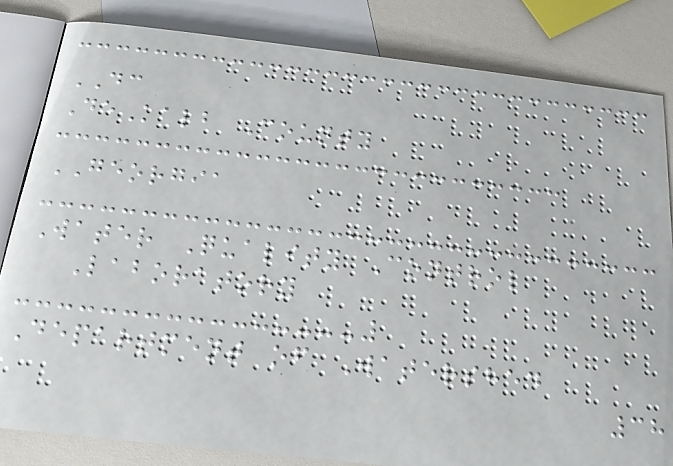DC
DeKalb County
GEORGIA
Water Quality Control
Laboratory
Department of Watershed
38
